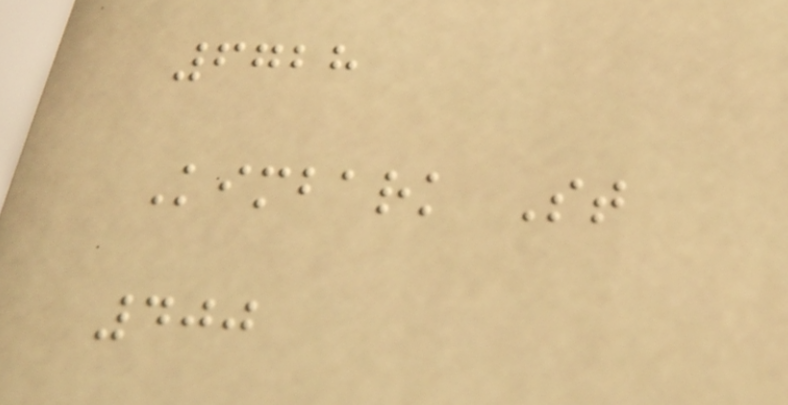6728
Kimbark St
400
